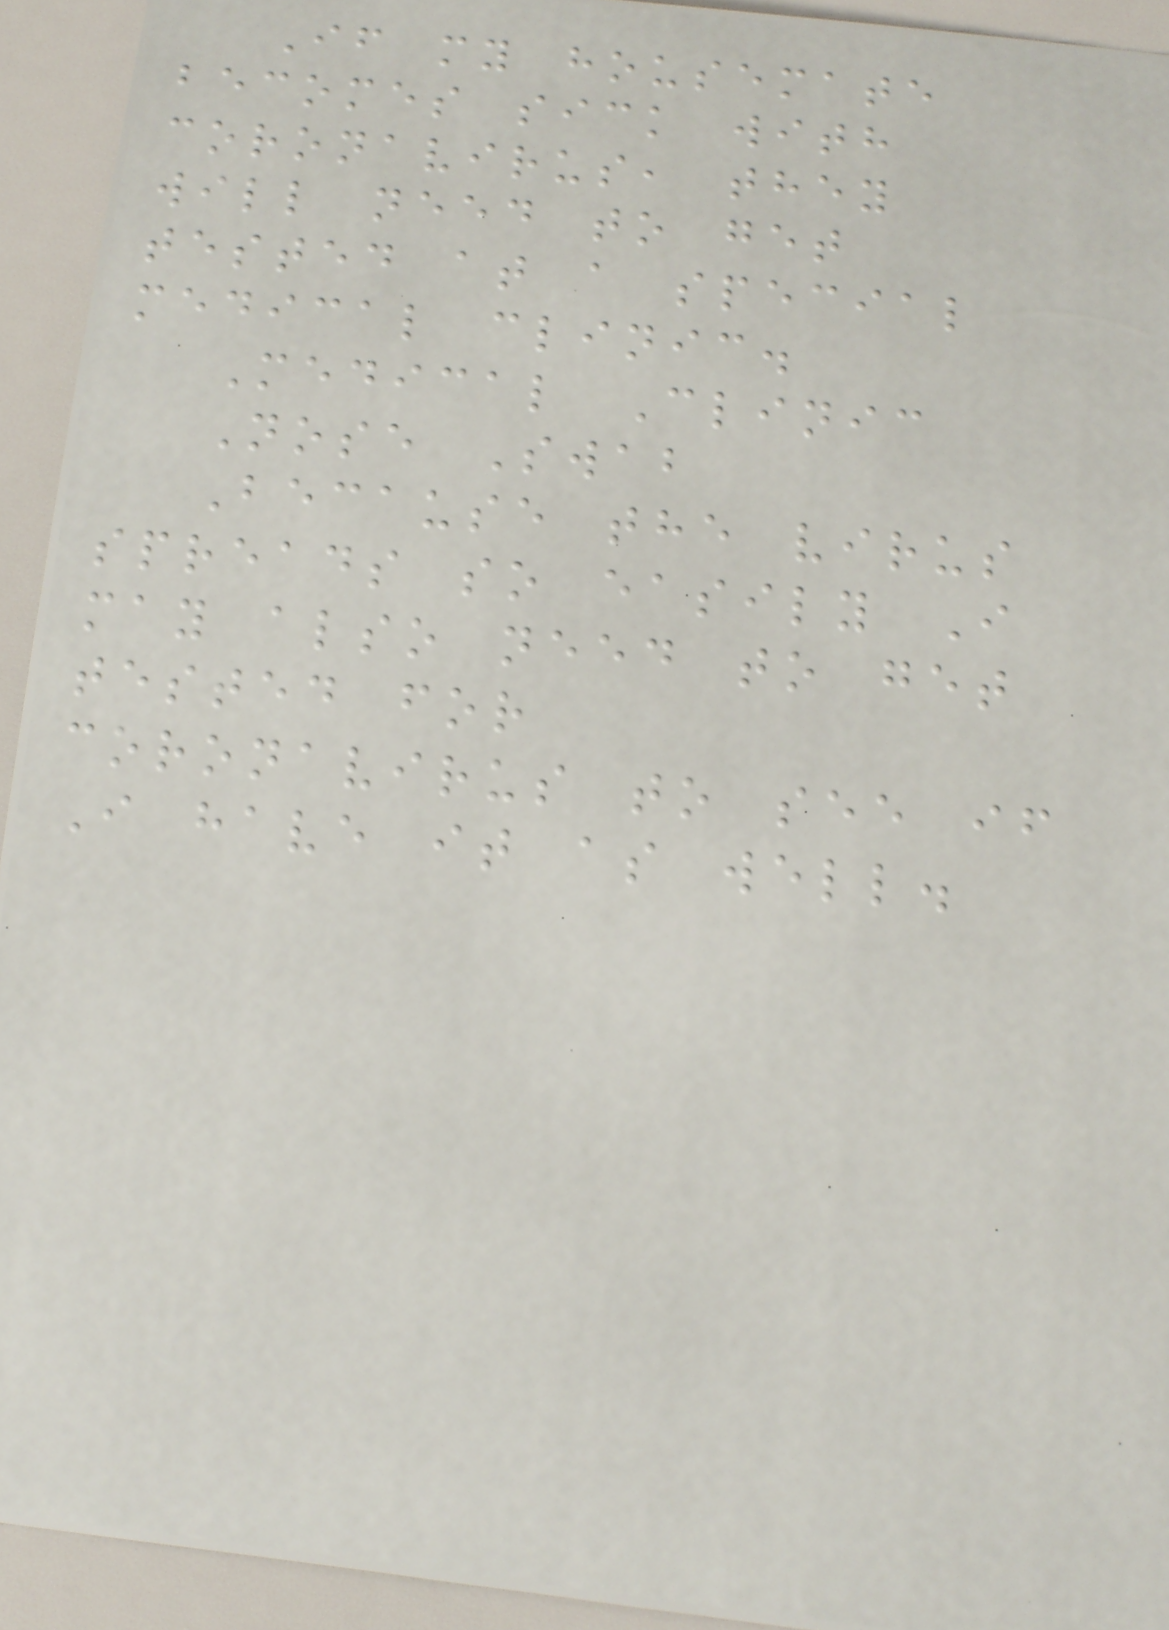If my housemate
becomes sick with
coronavirus, they
will need to get
tested at a special
medical clinic.
Medical Clinic
Nose Swab
Because the virus
spreads so easily I
may also need to get
tested for
coronavirus to see if
I have it as well.
